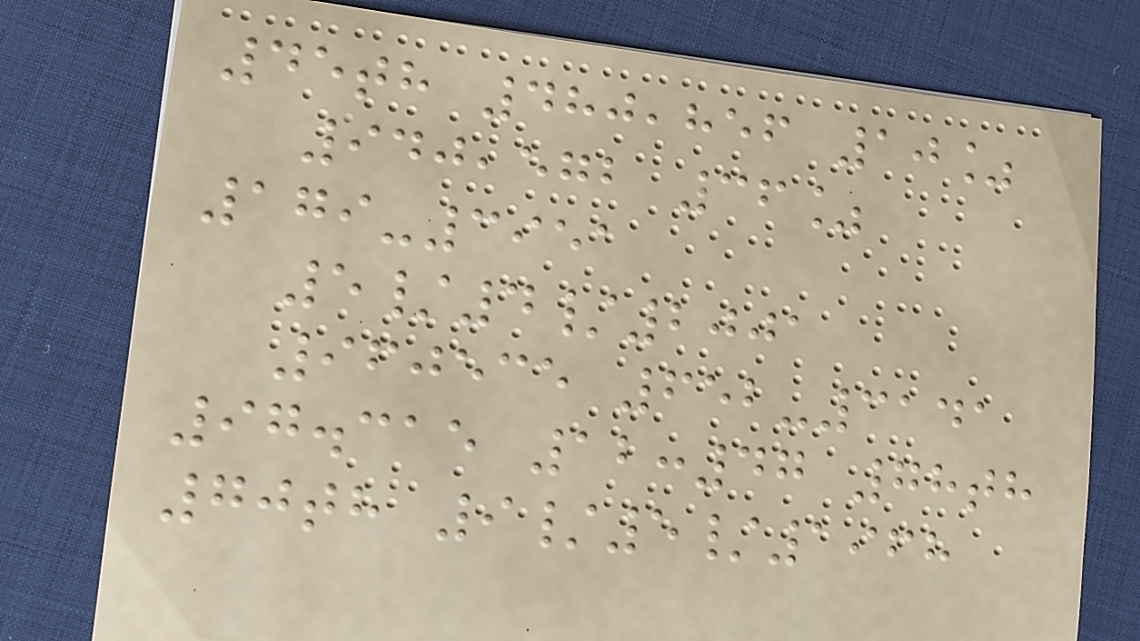45th 480,856 10%
940,572 36%
179-3951
5/4/2001
960535 652-3141
97.315 12:47 78th
70th 9/5/1968
